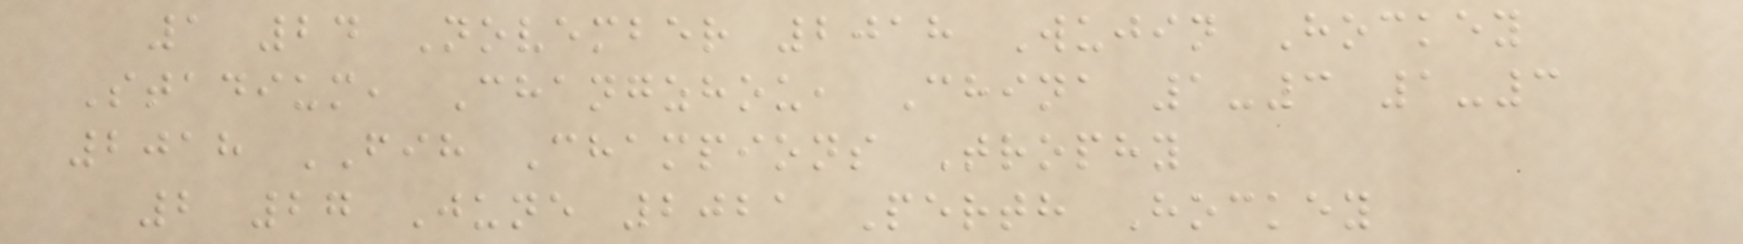1 24 November 2018 Wujin Hockey
Stadium, Changzhou, China 1-3 1-3
2018 FIH Champions Trophy
2 27 June 2021 Perth Hockey
